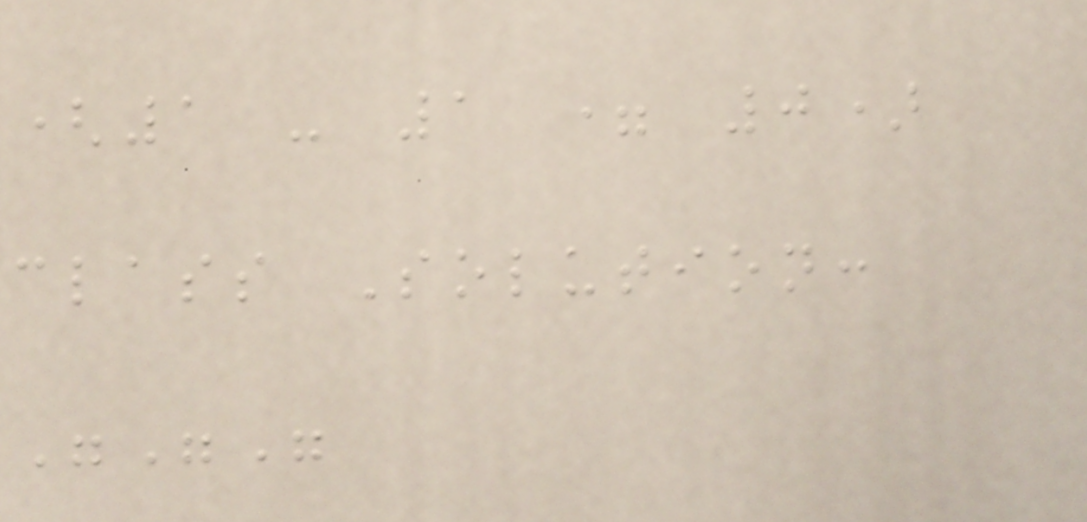(1 - 1 = 0)
class Solution:
"""
